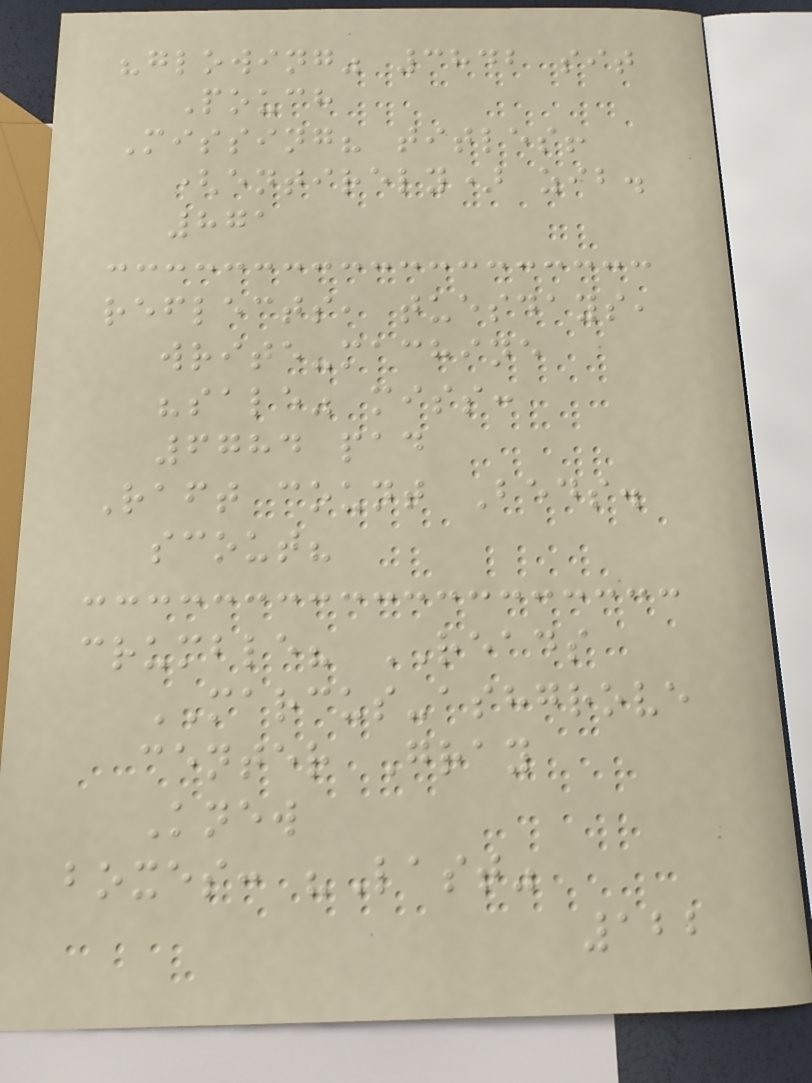"glowing" 3842 sit
Pouch
Missing? titles!
(entirely) zib.
871
reflects, tuesdays,
write-machine
"sale" miss:
6784 pad
Raft count Beds.
scout?
crumble? READS
MARCUS-ashgrove
center Gray
Knew
boxes: "Last"
122
